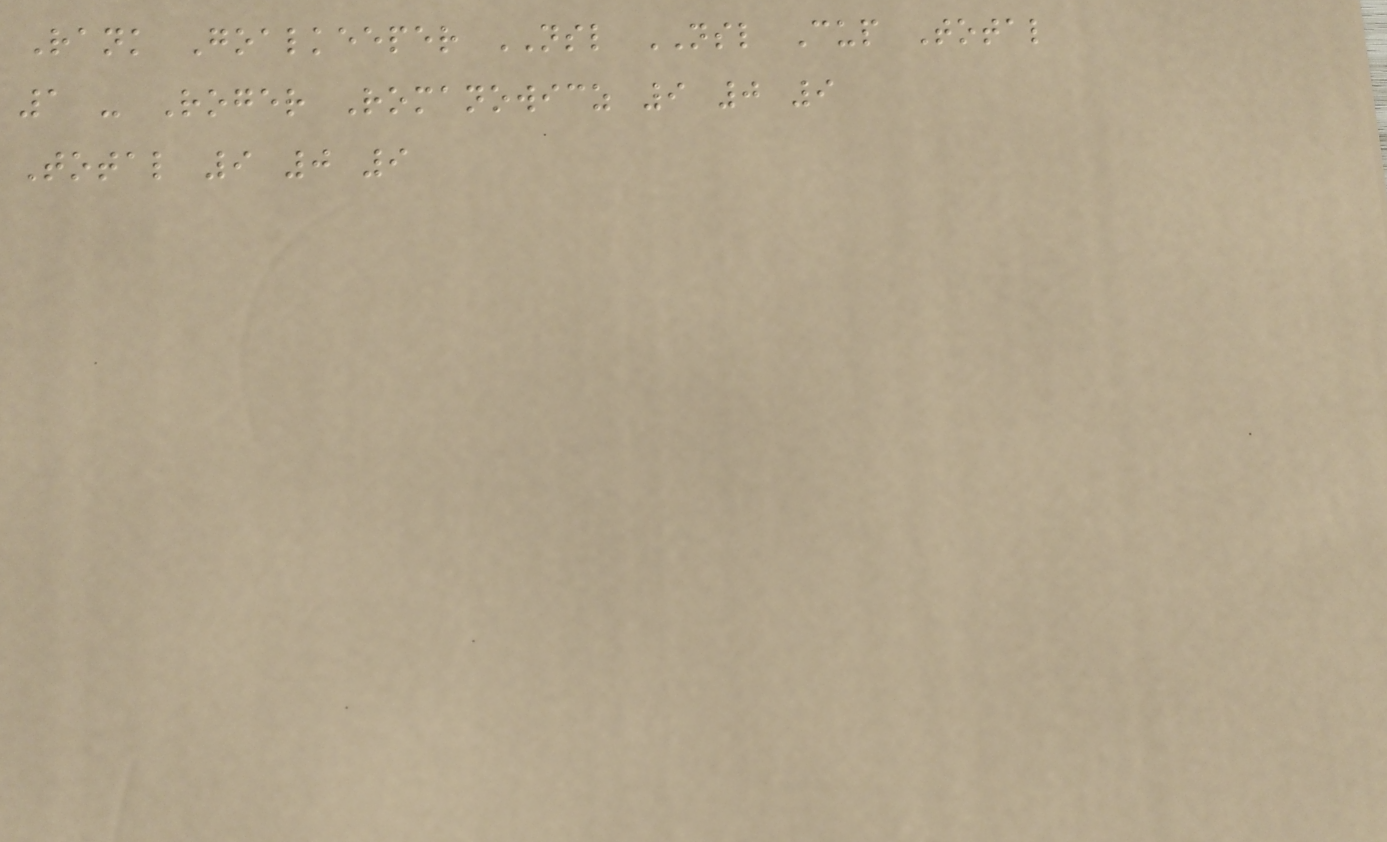Rank Goalkeeper NSL NSL Cup Total
1 - Roger Romanowicz 9 0 9
Total 9 0 9
